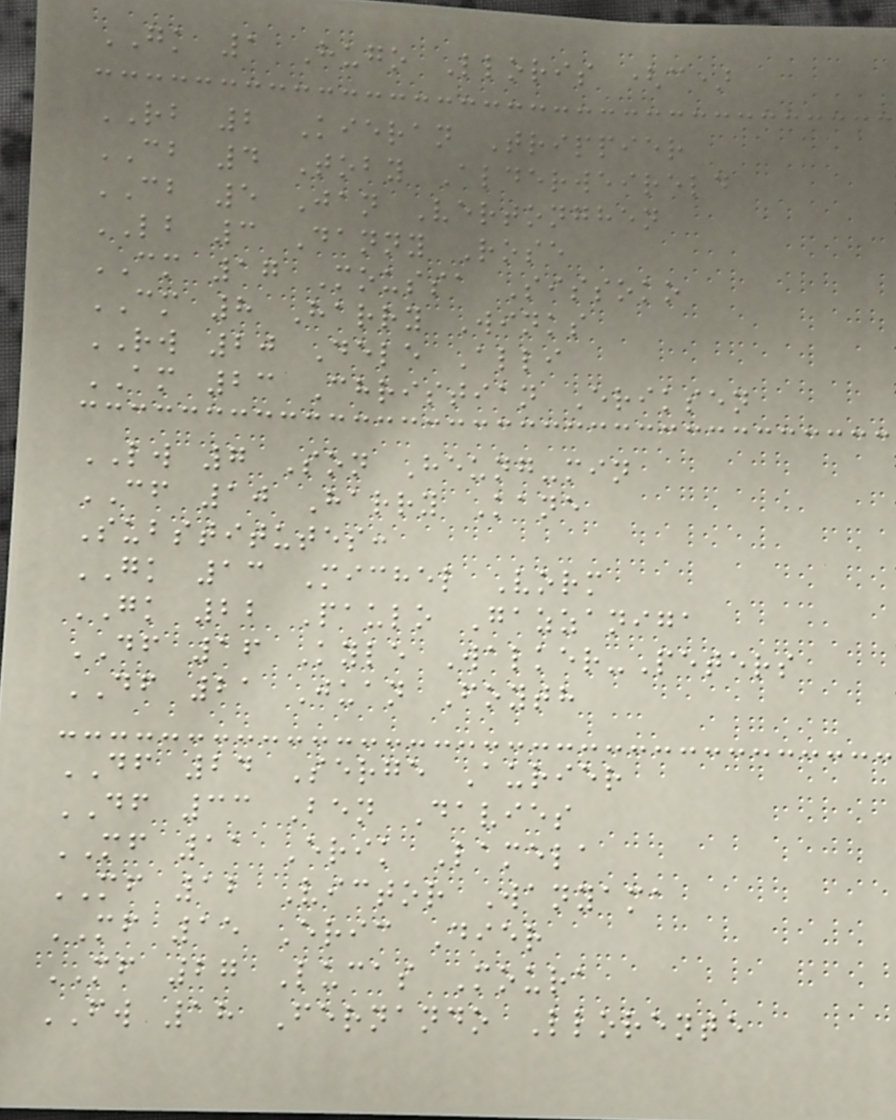GK 1 Hugo Lloris (c)
RB 2 Kieran Trippier
CB 4 Toby Alderweireld
CB 5 Jan Vertonghen
LB 3 Danny Rose
CM 17 Moussa Sissoko
CM 8 Harry Winks
RW 20 Dele Alli
AM 23 Christian Eriksen
LW 7 Son Heung-min
CF 10 Harry Kane
Substitutes:
GK 13 Michel Vorm
GK 22 Paulo Gazzaniga
DF 16 Kyle Walker-Peters
DF 21 Juan Foyth
DF 24 Serge Aurier
DF 33 Ben Davies
MF 11 Erik Lamela
MF 12 Victor Wanyama
MF 15 Eric Dier
MF 27 Lucas Moura
FW 18 Fernando Llorente
